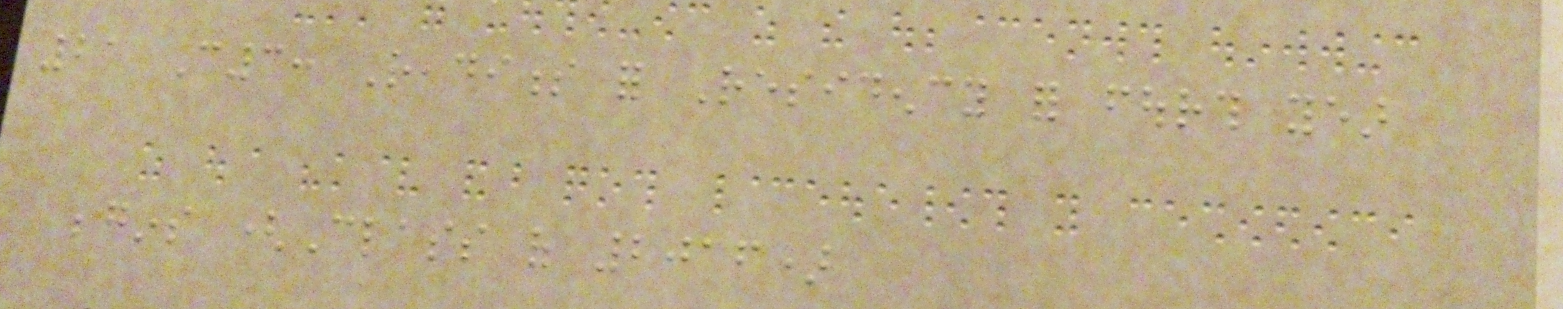21 C3: Readiness for Residency for fourth year
begins (Class of 2016)
